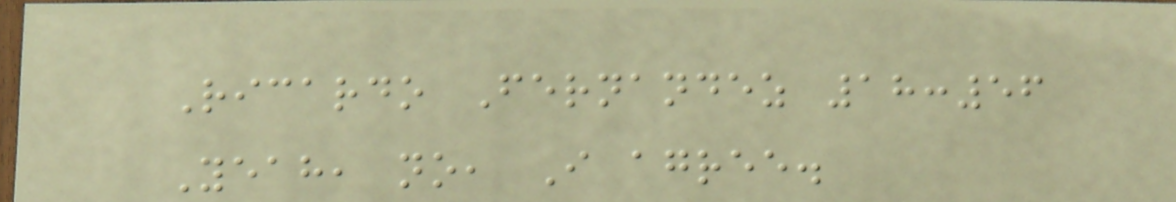Ricardo Fernandez 18:56
Yeah, no, I agree.
